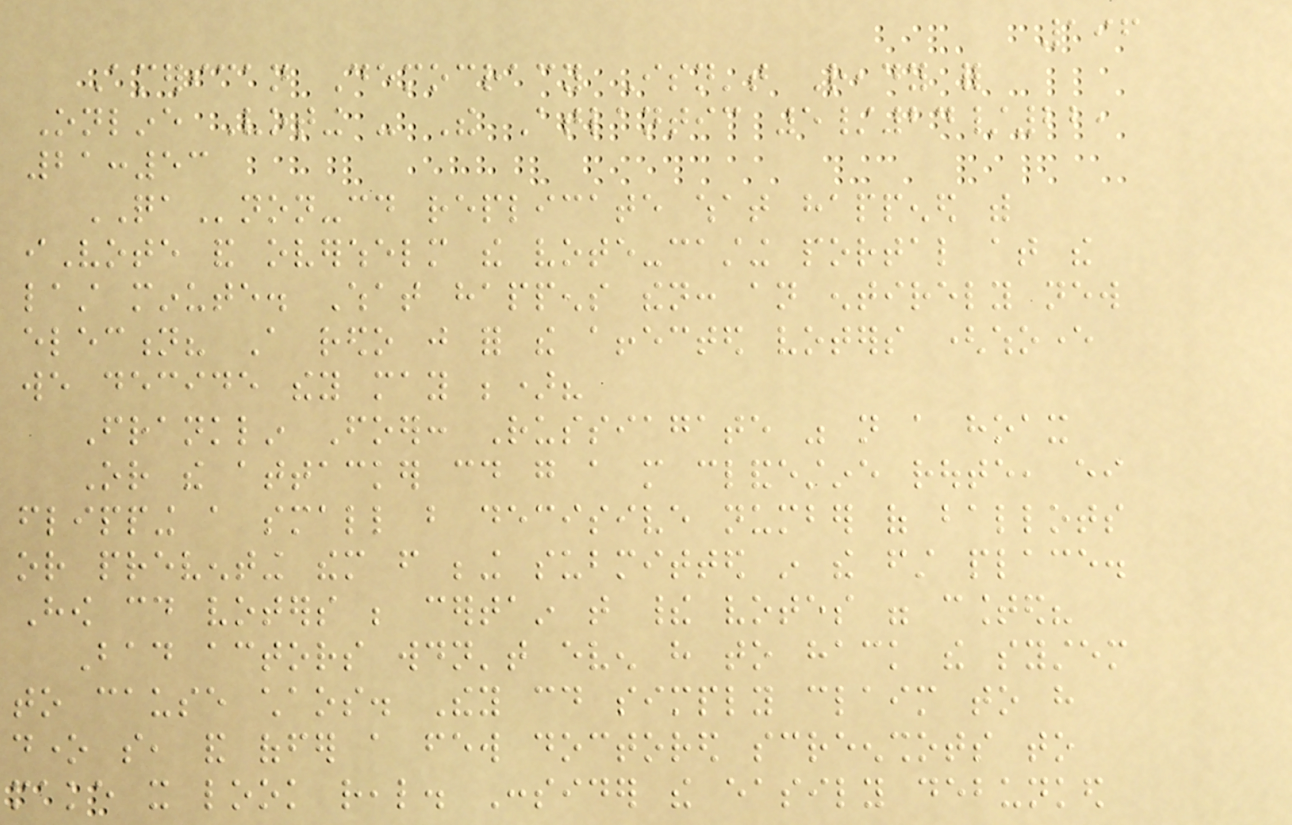196
American Democracy Isn't Ready for
Online Voting - The Atlantic 5/24/22,
21:53
QAnon-could replicate what happened with
iVote and overwhelm the vote-casting portal at the
last minute. What happens then: an entirely new
election? A redo just for the affected voters (whoever
we decide they may be)?
Franklin Foer: Russiagate was not a hoax
Or the attacker could go a more clandestine route, either
flipping a small but decisive number of ballots
or preventing them from being submitted in the first place.
How could voters be certain that their votes were counted?
Bad actors wouldn't even have to hack the system
to cause chaos. They could simply claim to have
done so, and offer a few doctored screenshots to
make it look real. Consider the easily debunked
